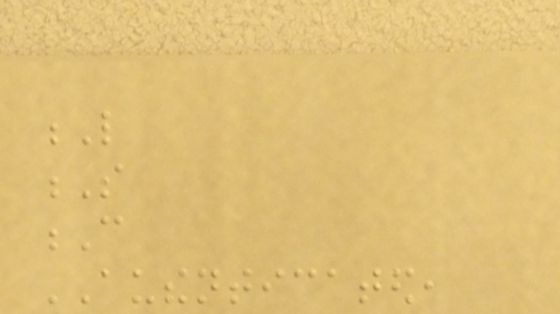L
S
C
AUTHENTICATED,
